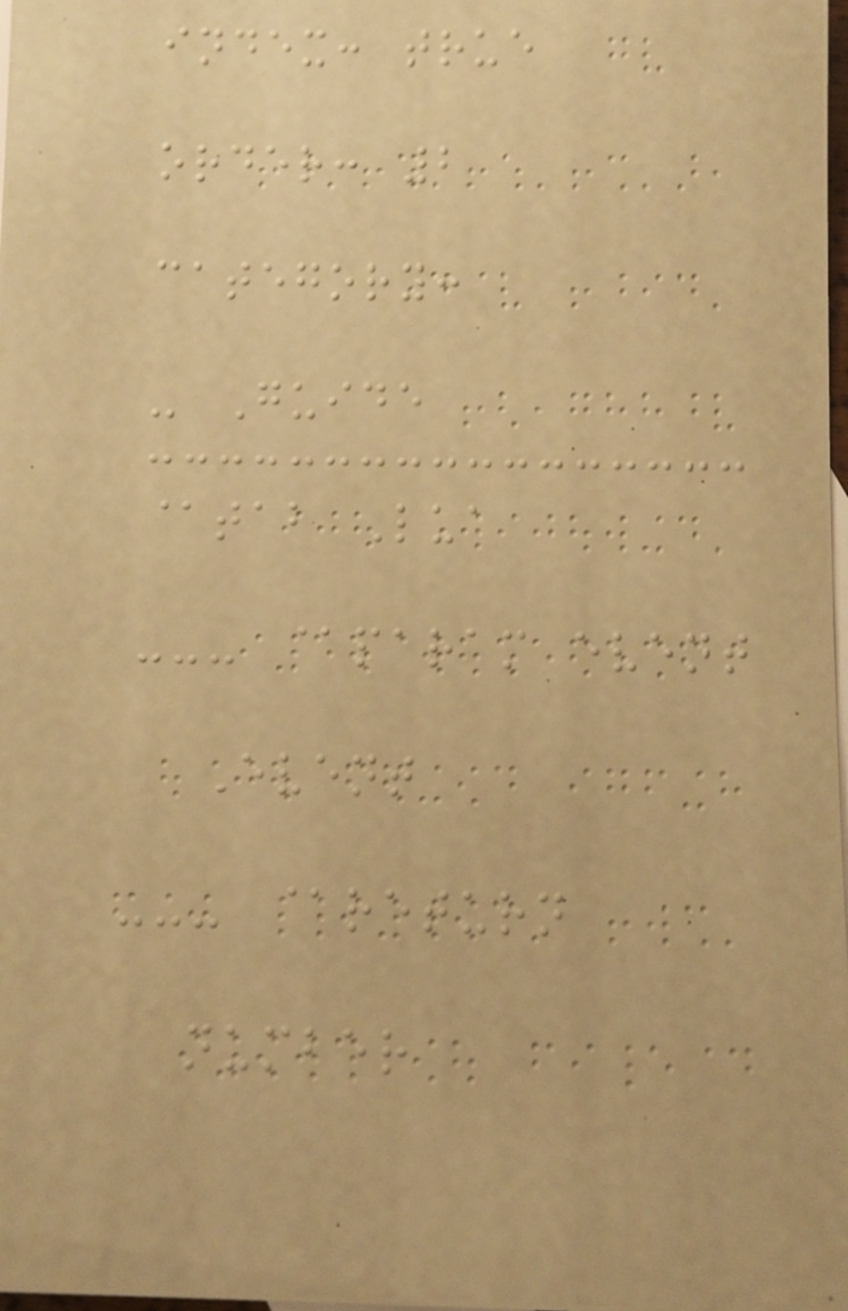index: true
order: 2
category:
- Guide
@tab Lua
--- @param event
Event
--- @return
number
